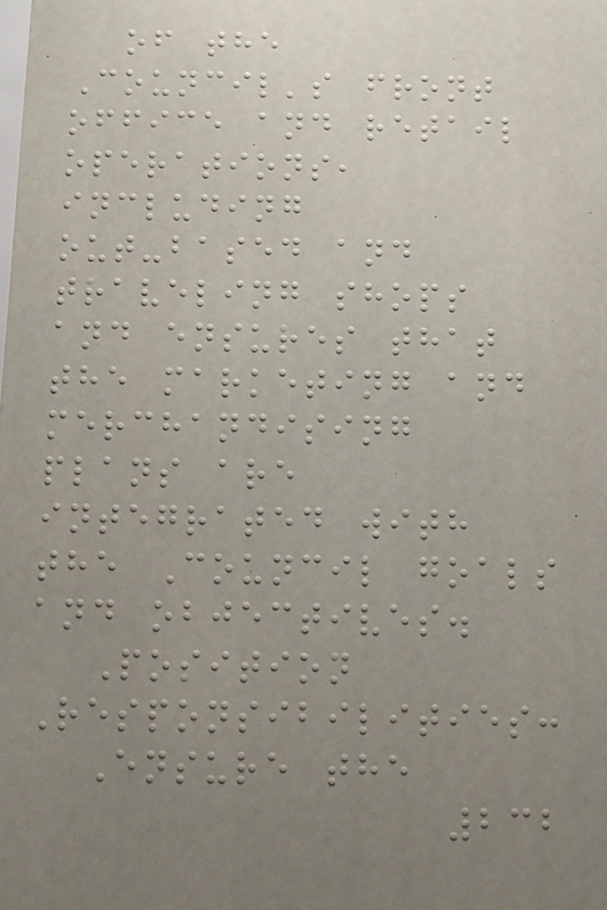of the
Council's front
office and retail
operations,
including
out-based and
traveling shops
and ensures that
the marketing and
merchandising
plans are
integrated with
the Council goals
and objectives.
Position
Responsibilities:
Ensure the
232
